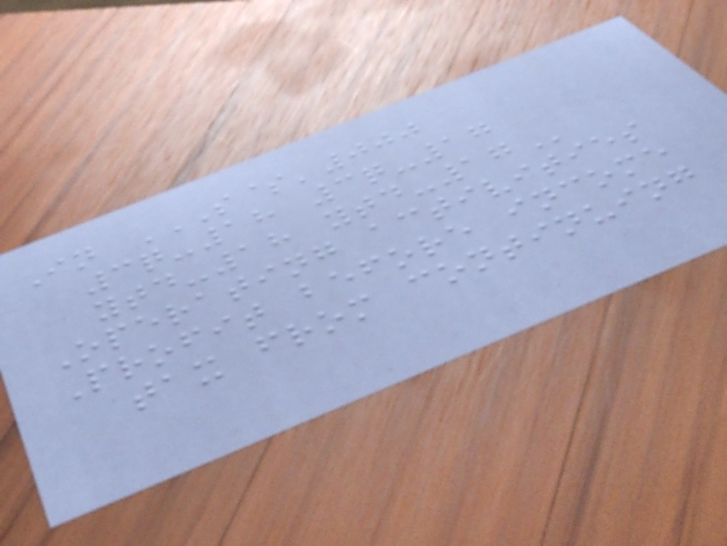In S$'000
3Q-18 3Q-17
YTD-18 YTD-17
Operating activities
Profit before income
tax from continuing
